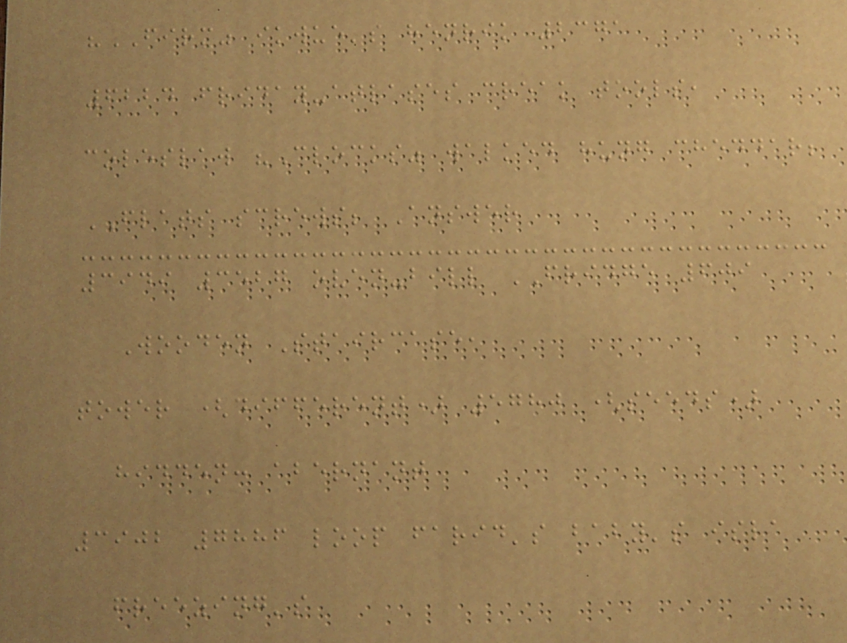"FIRM" ikwue's henrik 2371
6224 friday-atlases creak tools,
coleslaw "Clocks" walked hung cheddar;
FLATS screws; Answer
3949 3527 oven-bill FRIDGE 609
Wooden Staircase,
tower (different) 5780 (seeds)
hidden: abernant
3902 7886 loop farid's baby's isla
freezing's
